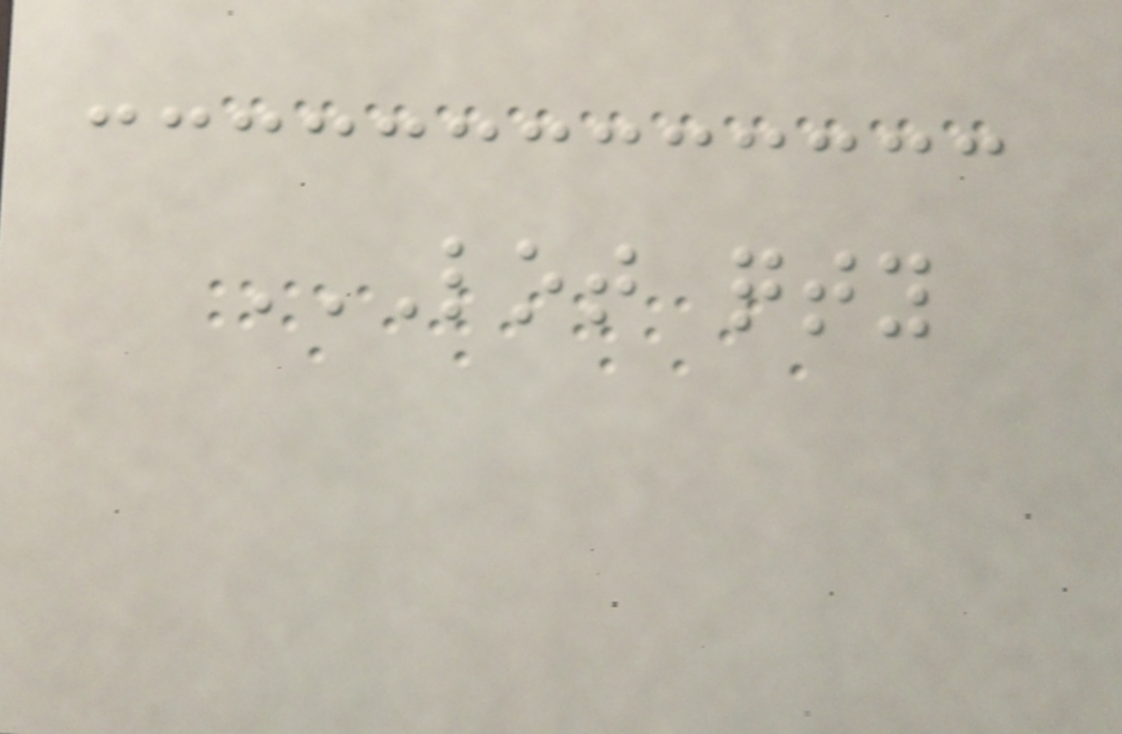LOT QTY
